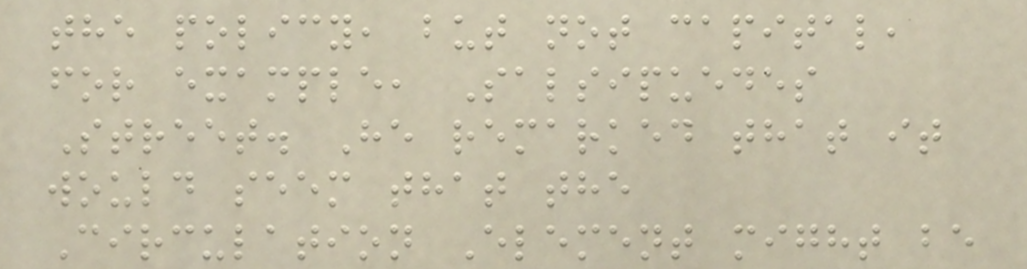the policy, but not capital,
for example, Salsipuedes
Street. He remarked that it
would seem that the
Circulation Element might be
